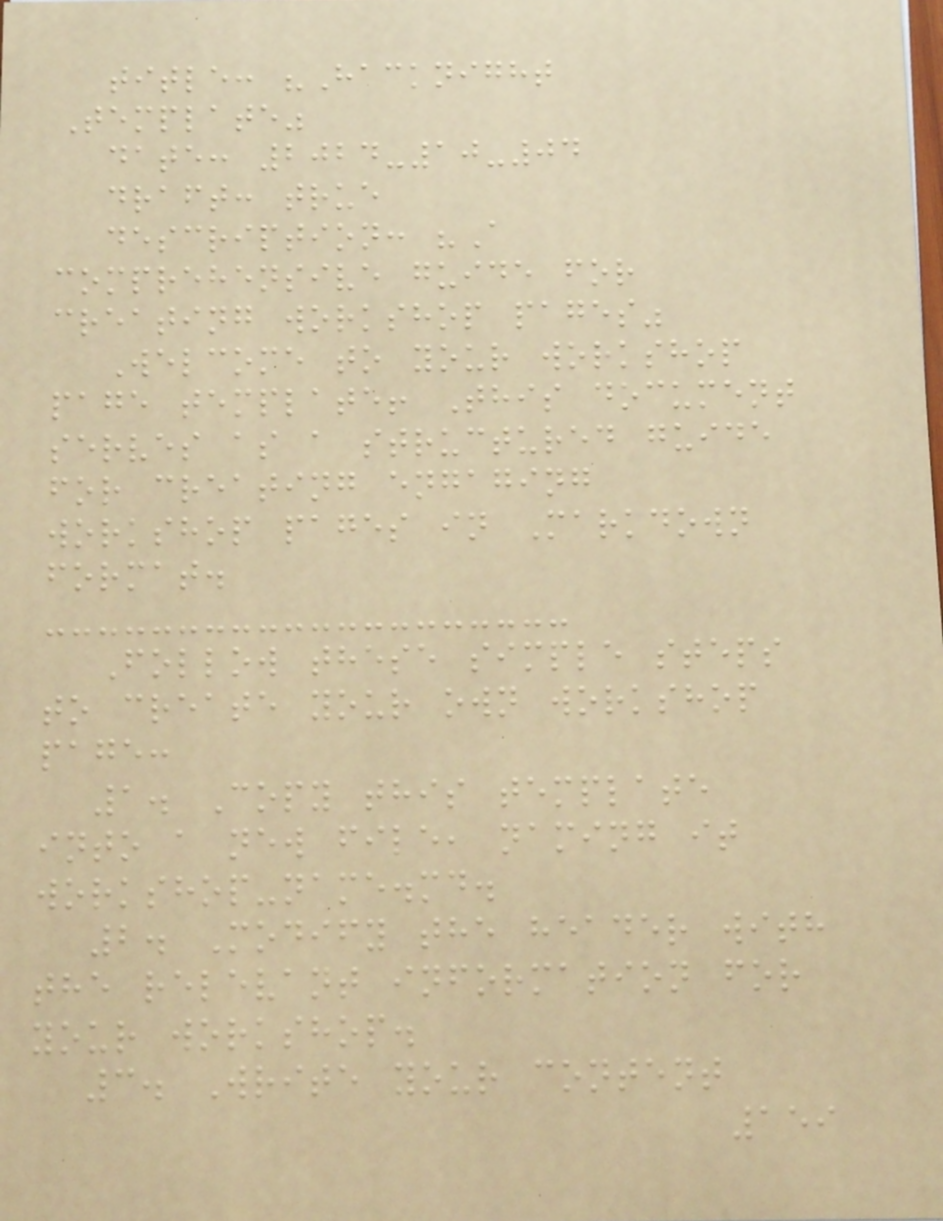title: "Hacknight
Template"
date: 2024-10-04
draft: true
description: "A
comprehensive guide for
creating workshop pages"
Welcome to your workshop
page template! This document
serves as a structured guide
for creating engaging
workshop pages in Markdown
format.
Follow these simple steps
to create your own workshop
page:
1. Copy this template
into a new file, naming it
workshop-name.md.
2. Modify the header with
the relevant information for
your workshop.
3. Write your content
159
